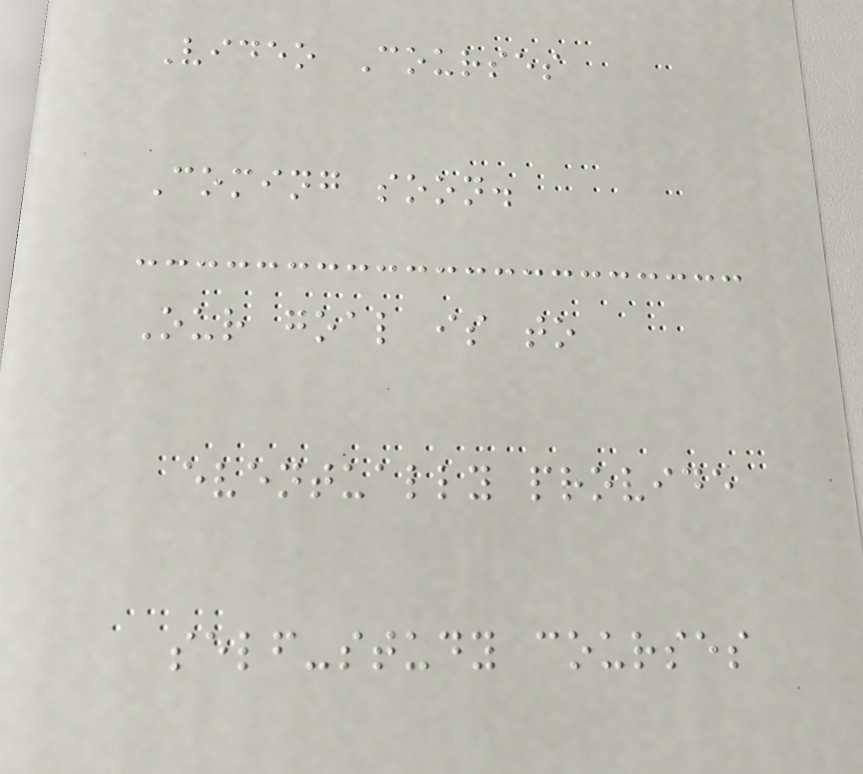Video Courses
Coming soon.
Our goal is to
eventually provide
self-study courses
